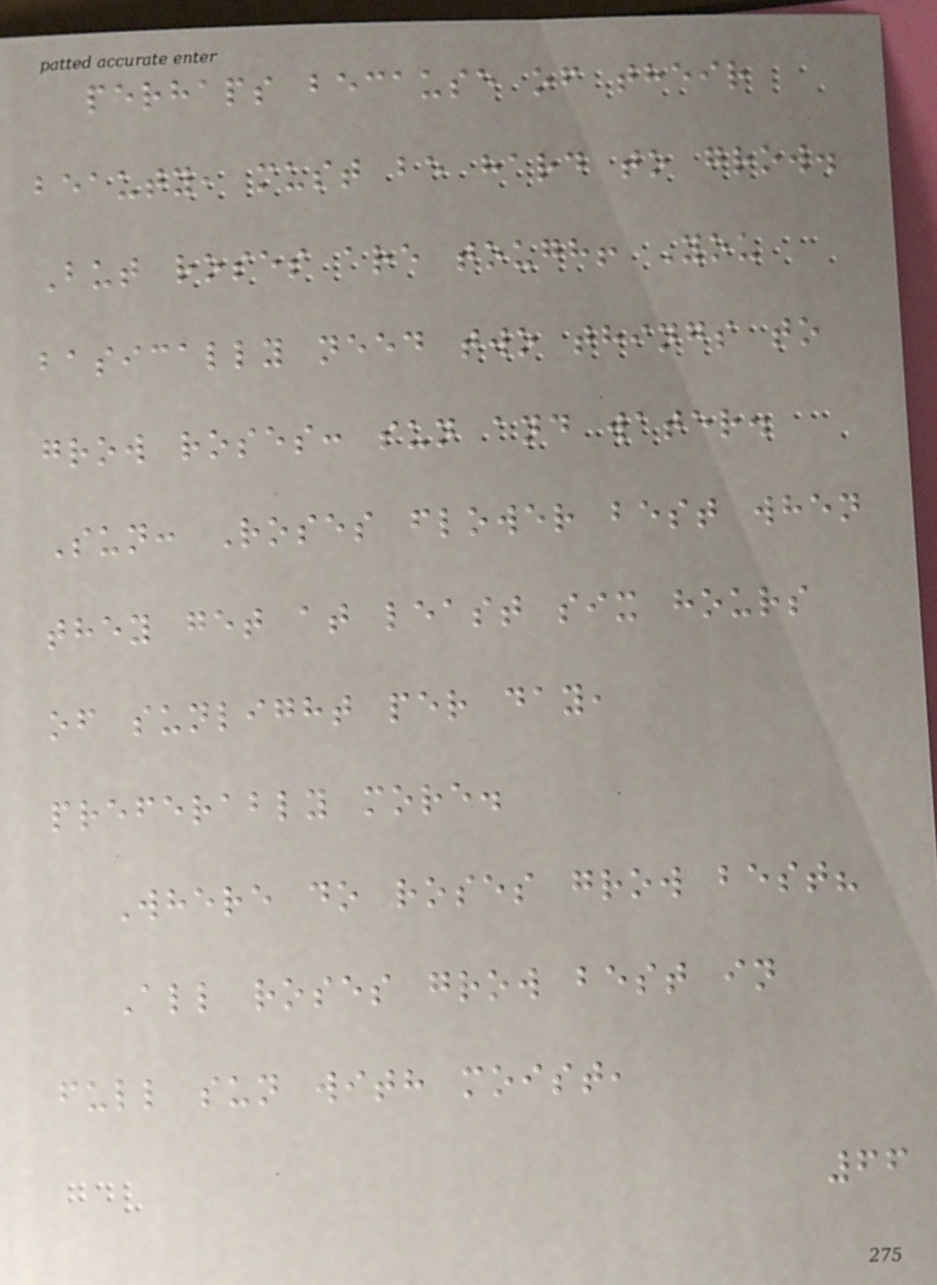perhaps because of their
beauty, must be hard to grow.
But roses are tough! You
basically need two things to
grow roses: sun and water.
Sun: Roses flower best when
they get at least six hours
of sunlight per day,
preferably more.
Where do roses grow best?
All roses grow best in
full sun with moist,
66
